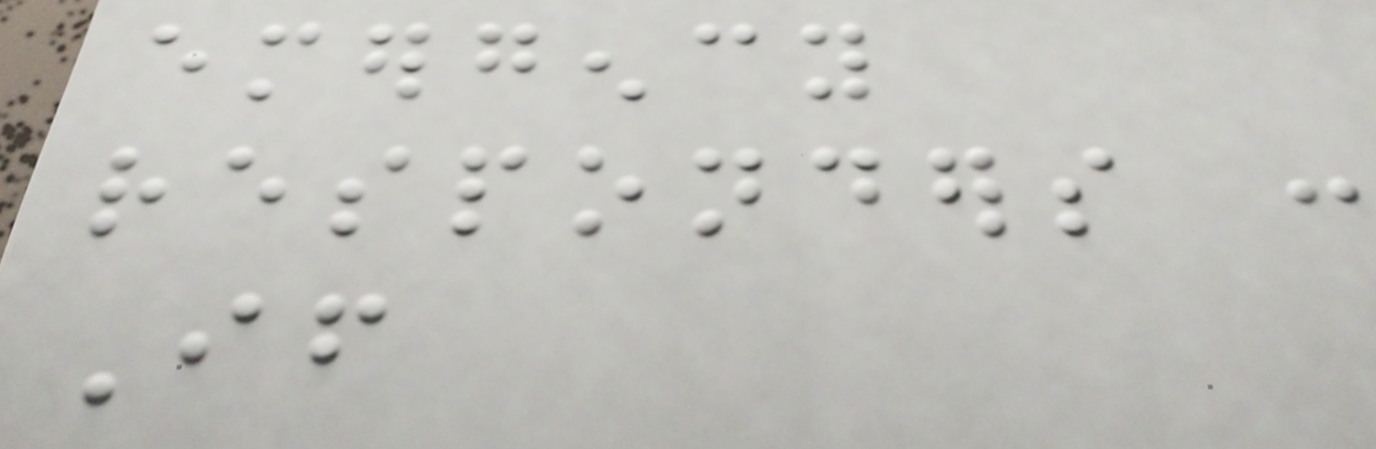emergency
responders :
If
